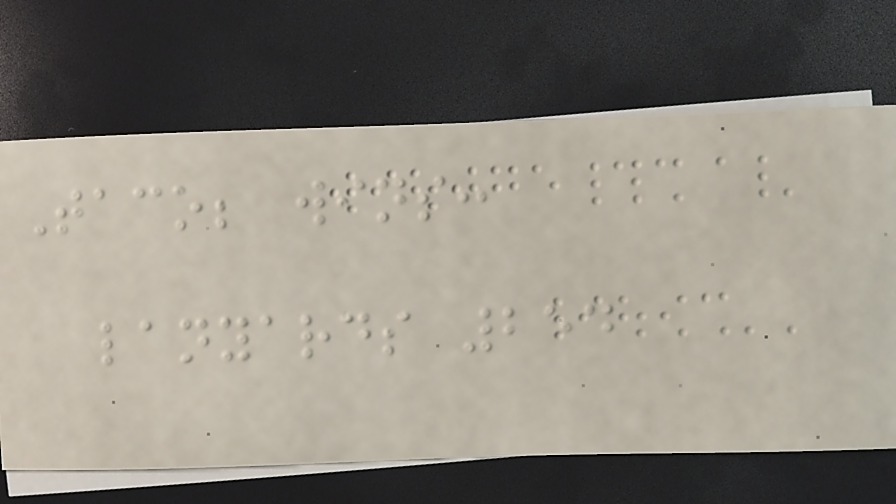Taco; wins:
lanyards 254
